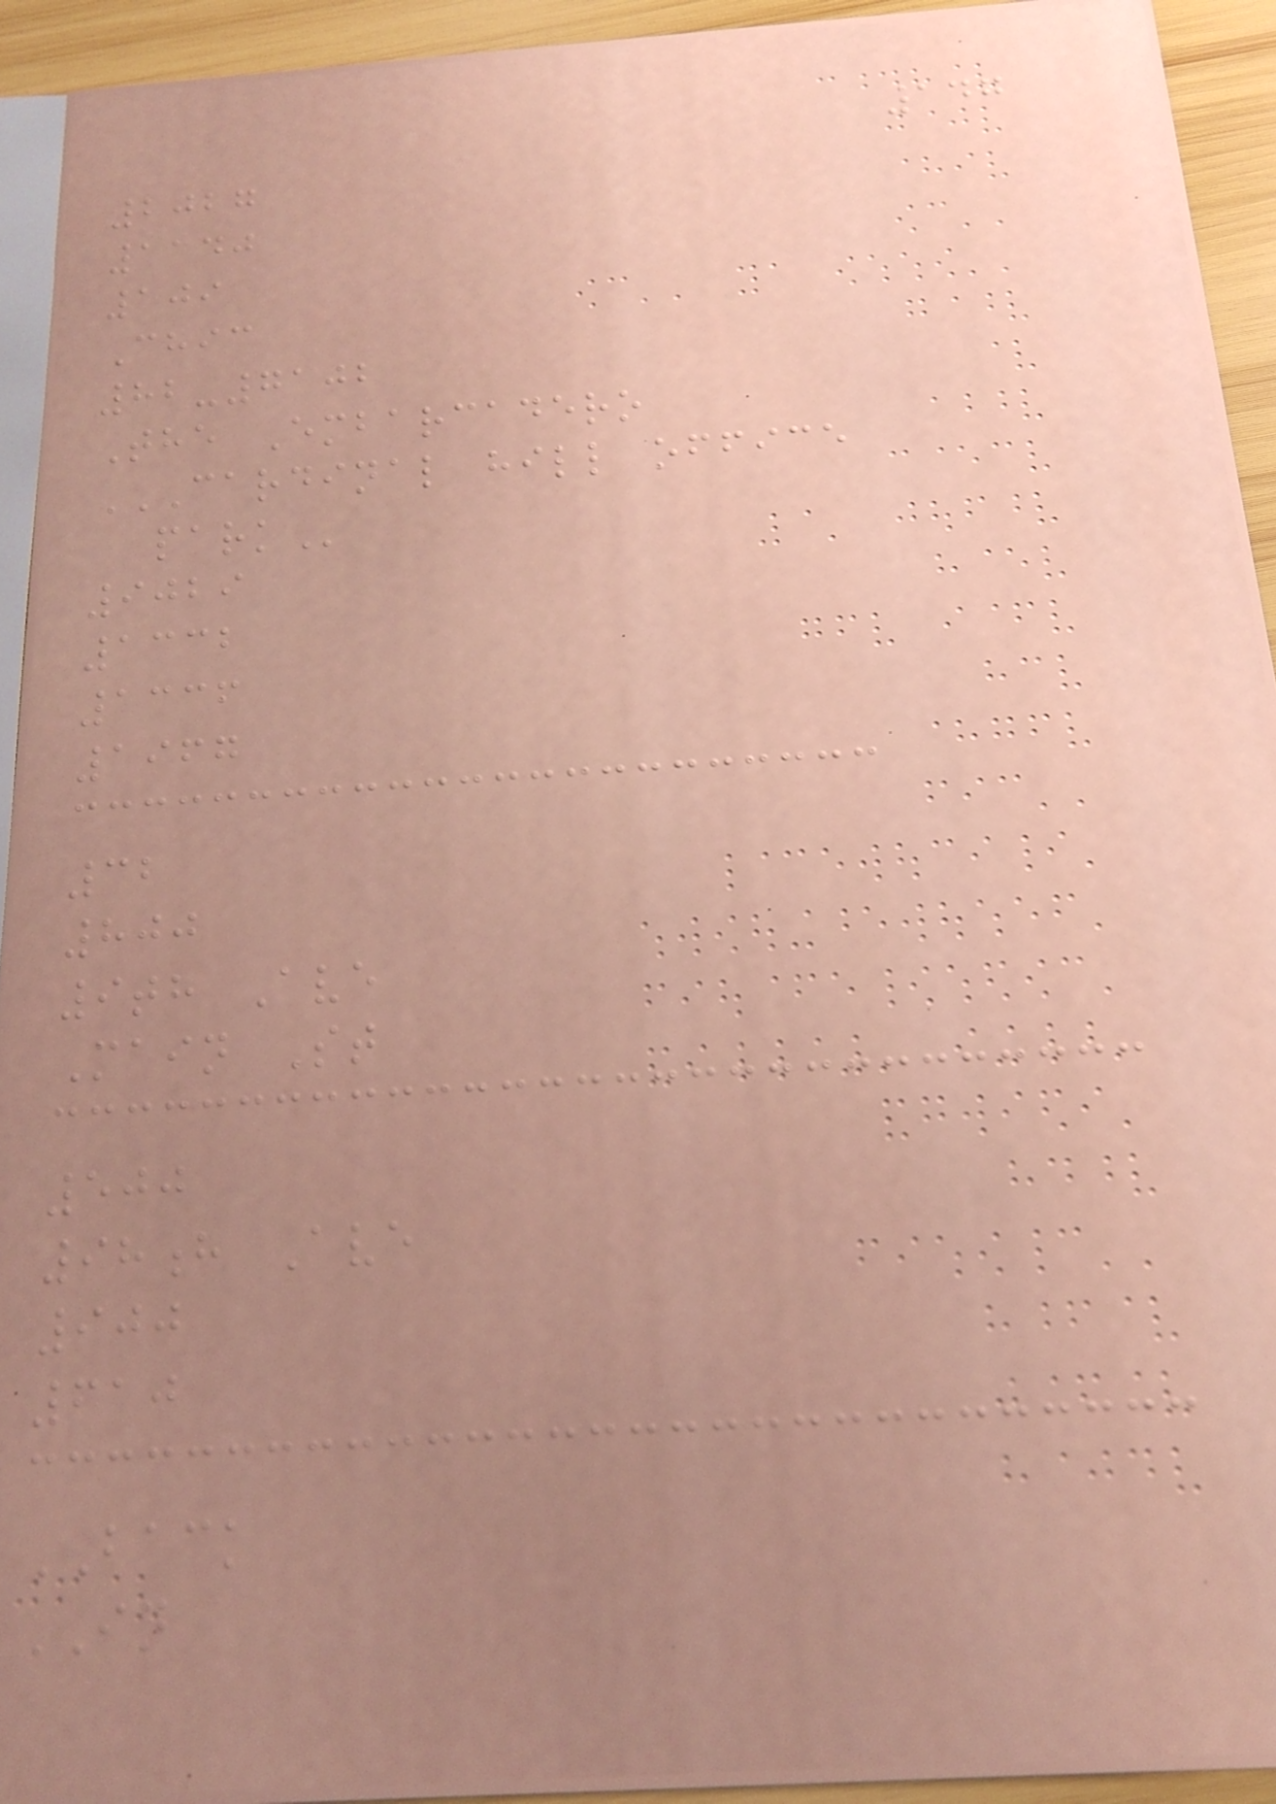147
2027
1140
109
Chic
82-7102
The Embarcadero
CARDINAL HILL OFFICE
PARK
9029
1332
1336
1967
32
800
9th Ave
Main St
500
98h Ave
900
610
BACK
IN
